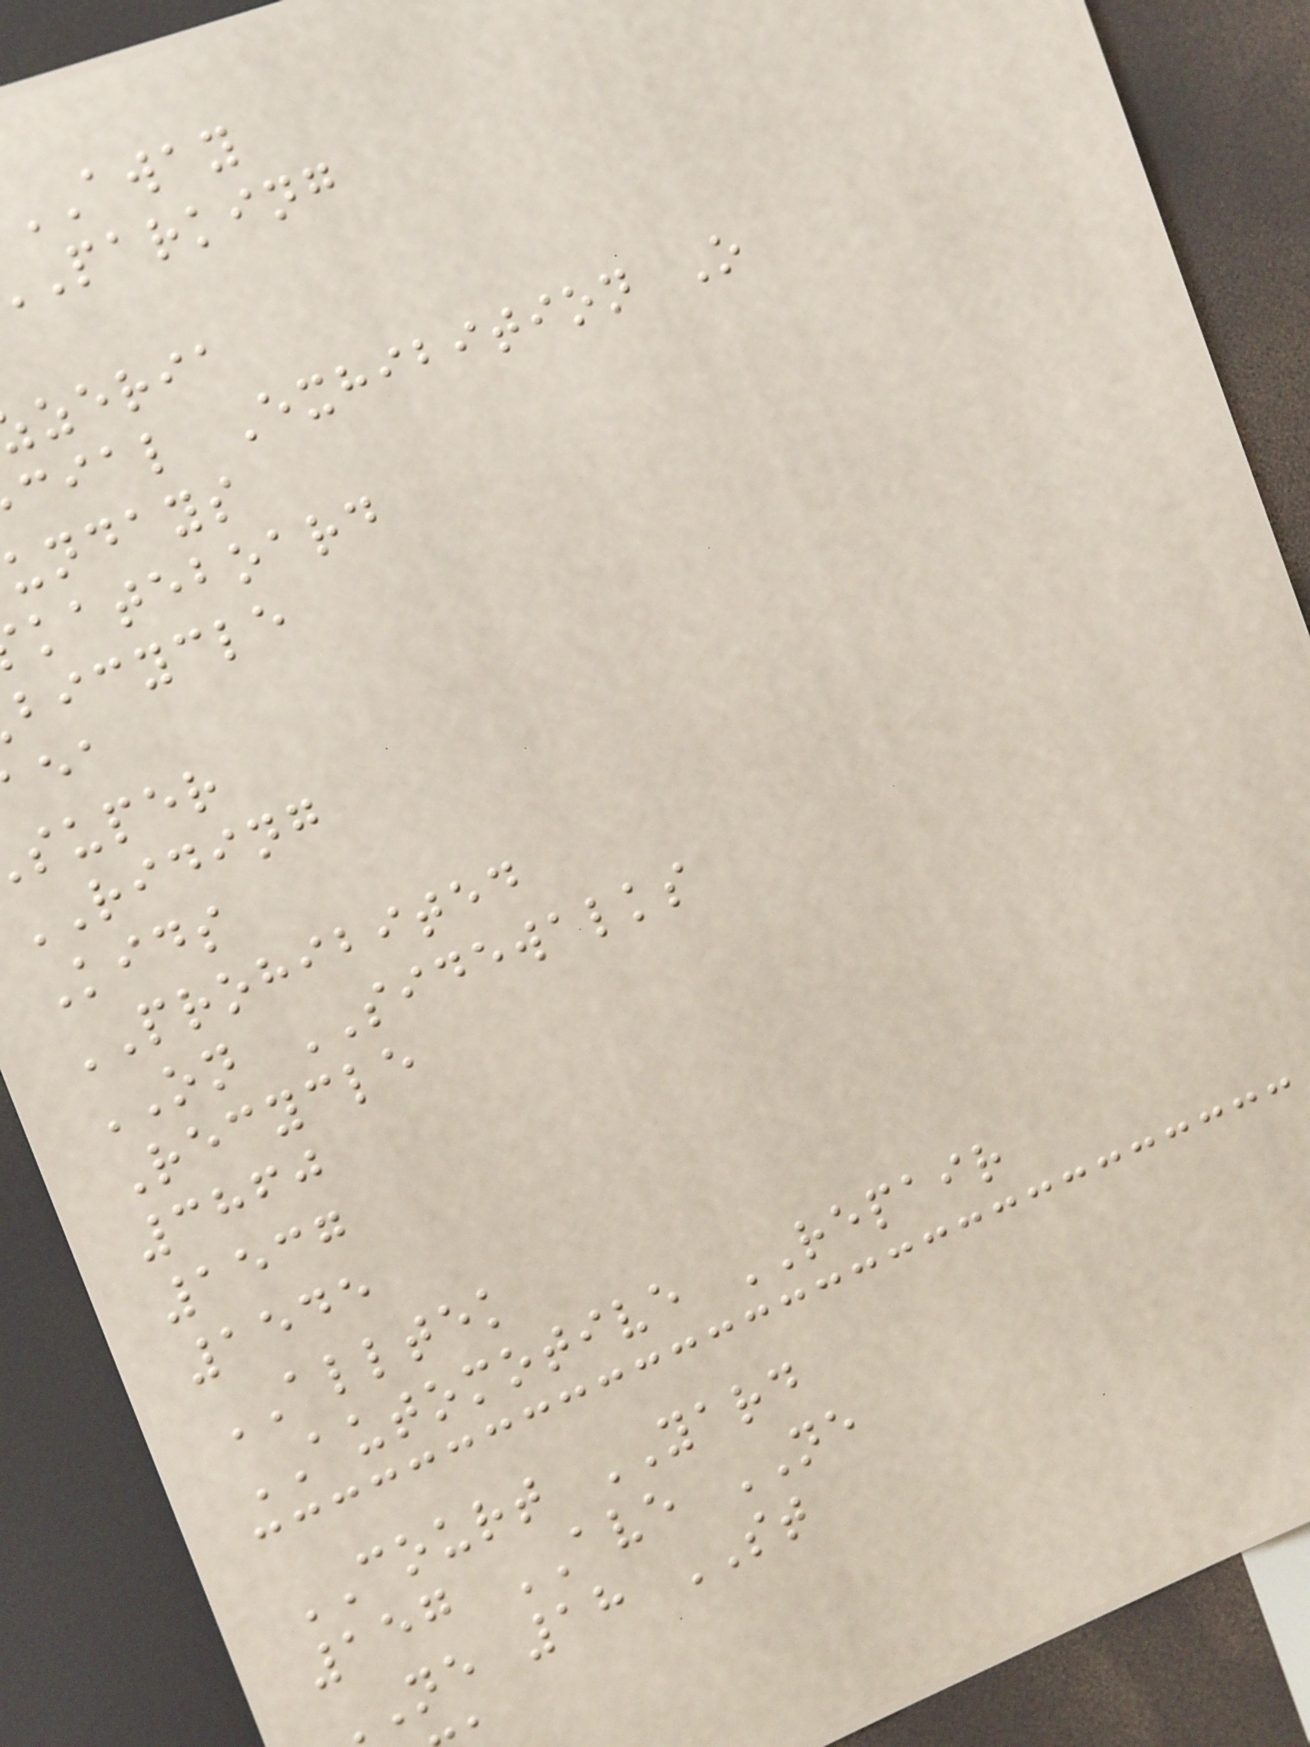away
parking
zeria
cial Exhibition O
undays
kateboard
bicycle
super
RIDING
Kids
PROHIBITED
ON SIDEWALKS
Recycle
3860
1537
1545
ALLTEK
AUTOMOTIVE REPAIR
COURT YARD
157 AVE NE
ne 18 ST
